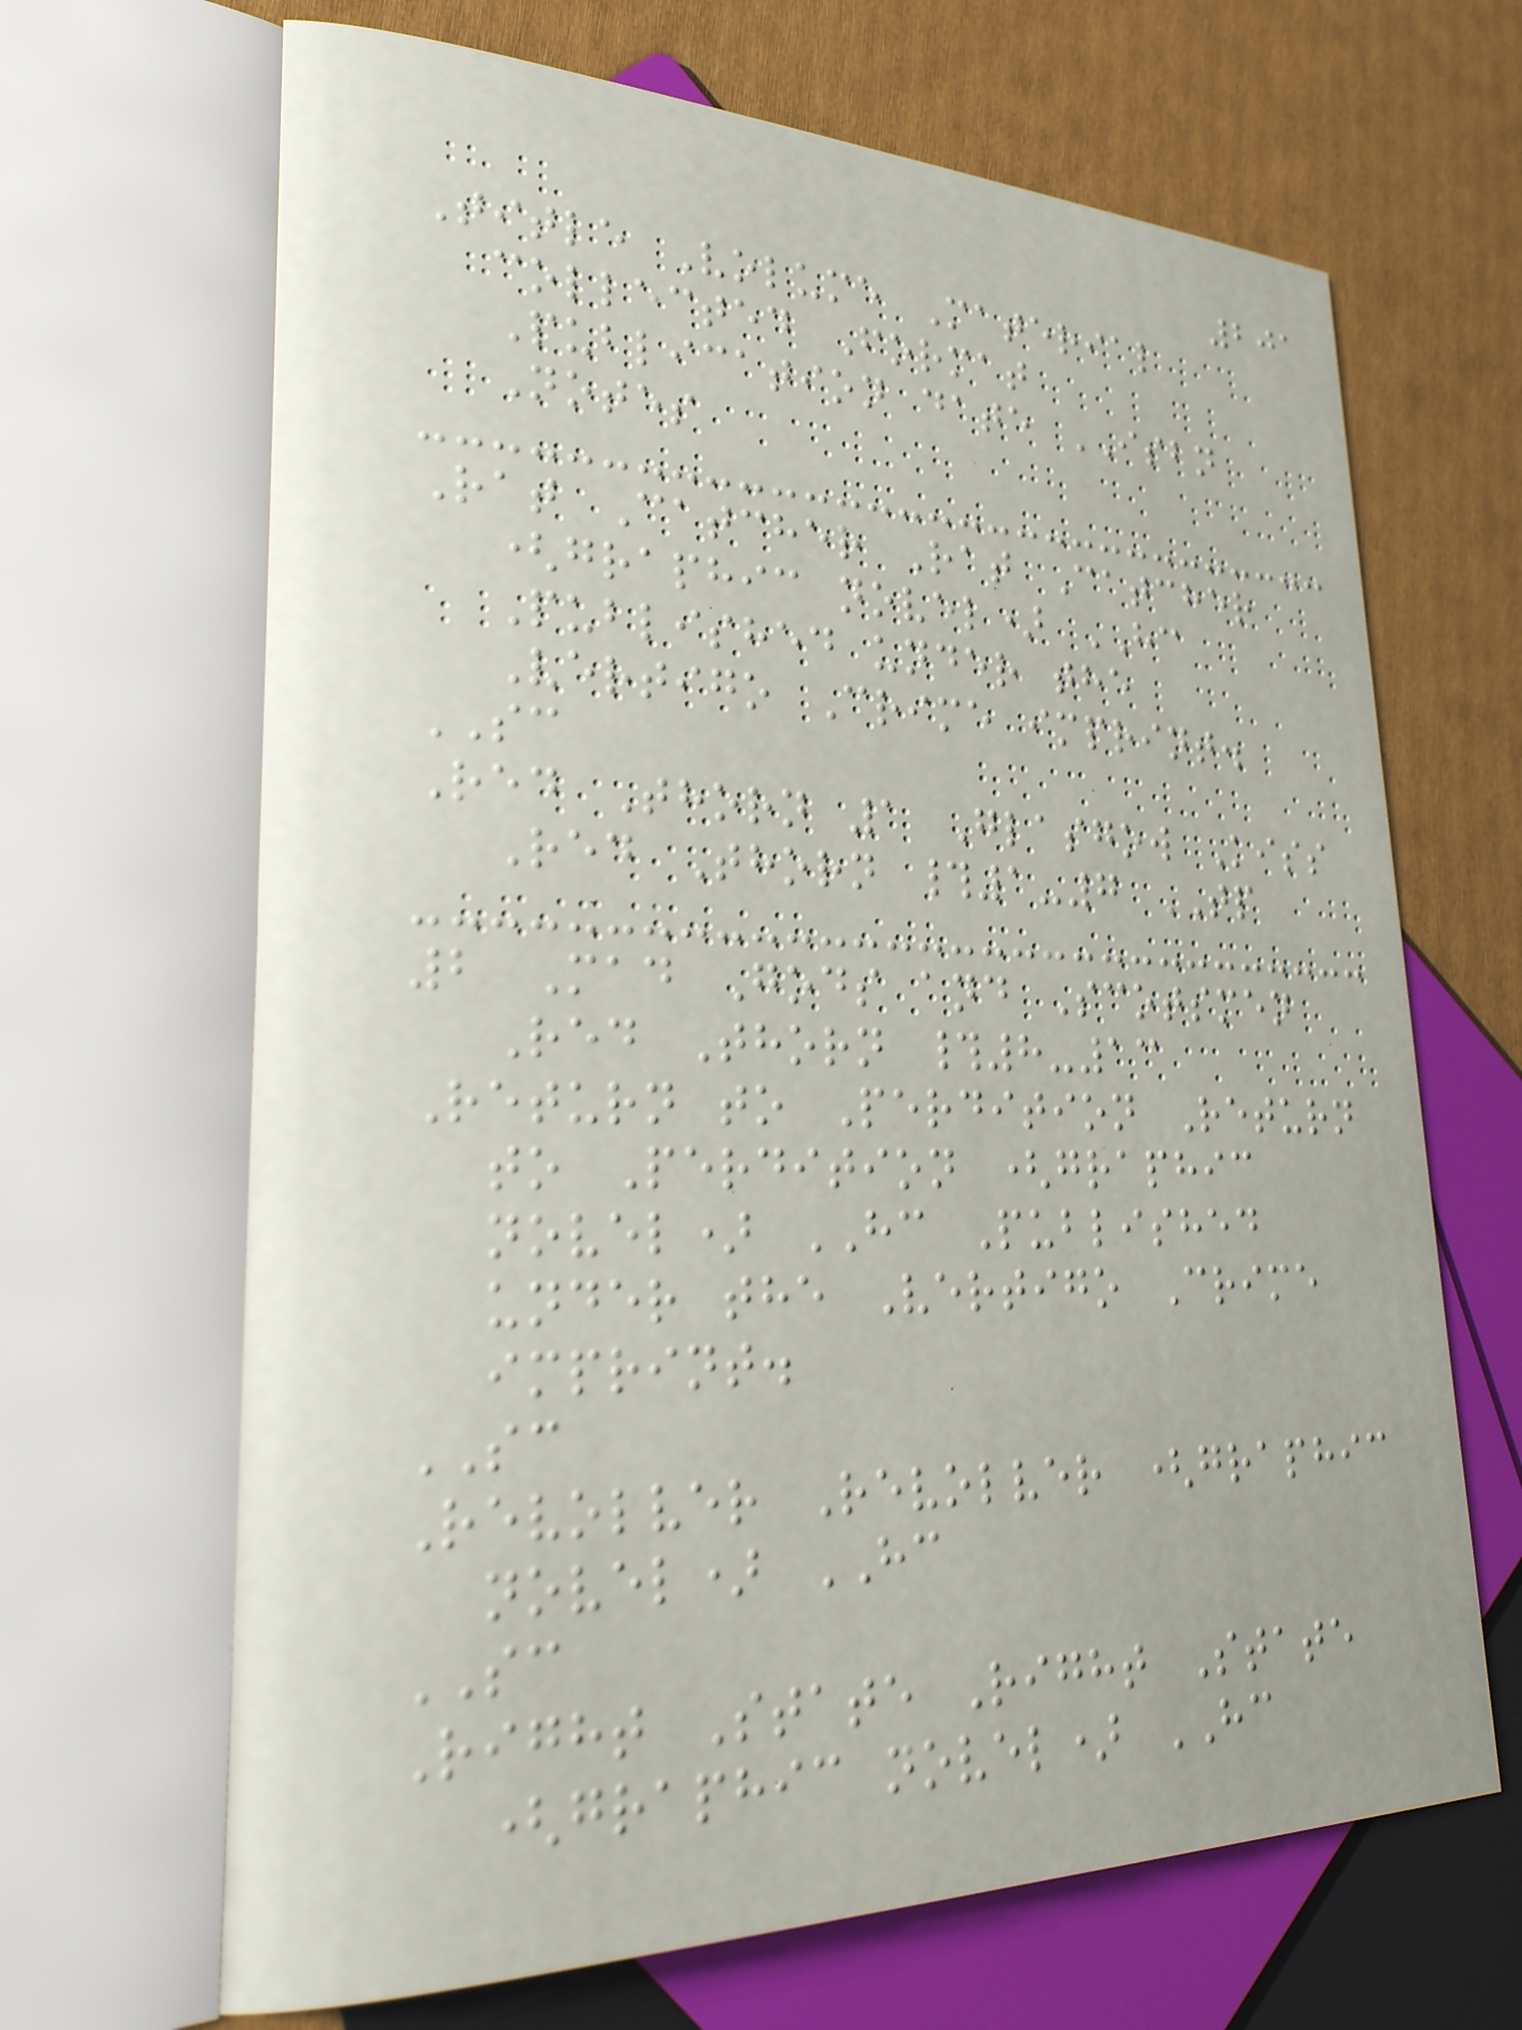201
Title Volume Material
collected Format
Publication date ISBN
Notes
Rat Catcher Rat Catcher
(graphic novel) HC
Published under the
Vertigo Crime imprint.
SC
Red Thorn 1 Glasgow Kiss
Red Thorn #1-7 TP
2 Mad Gods and Scotsmen
Red Thorn #8-13
Return to Perdition Return
to Perdition (graphic
novel) HC Published
under the Vertigo Crime
imprint.
SC
Revolver Revolver (graphic
novel) HC
SC
Right State Right State
(graphic novel) HC
